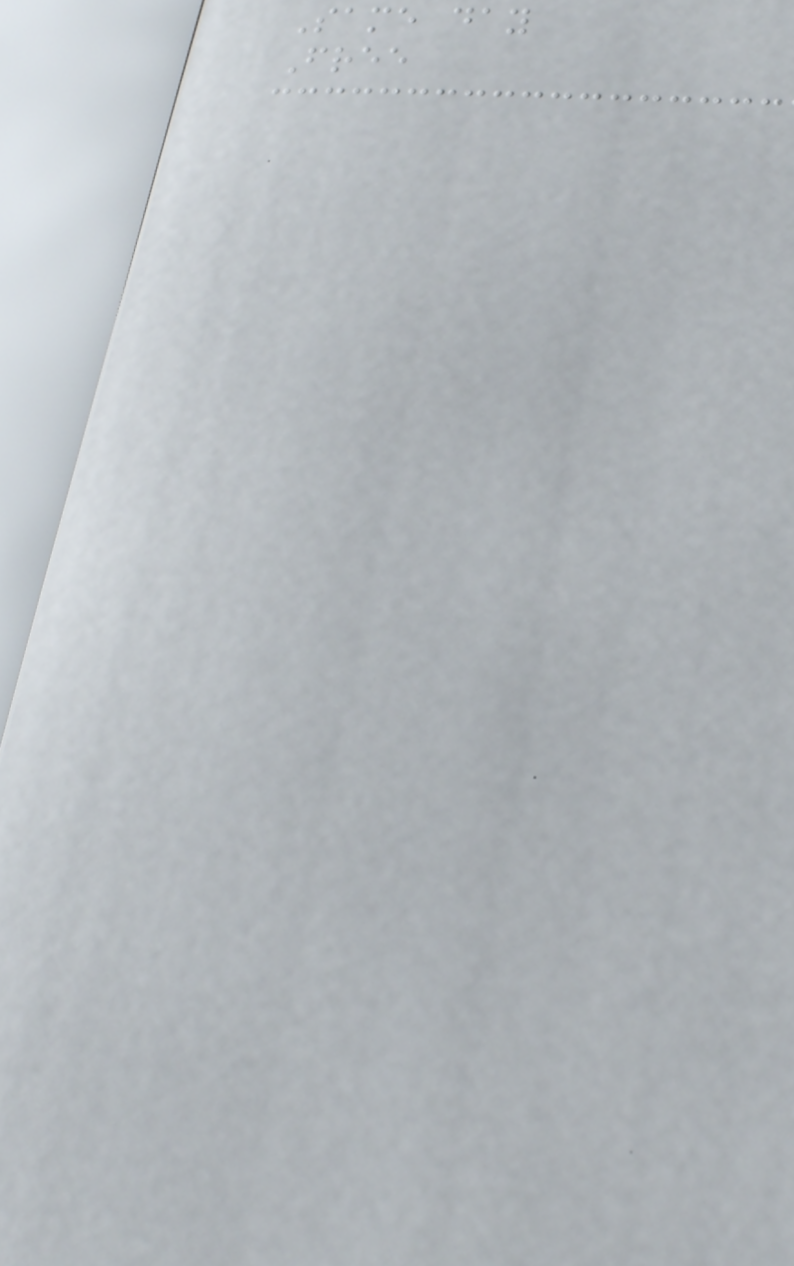Same day
Free
